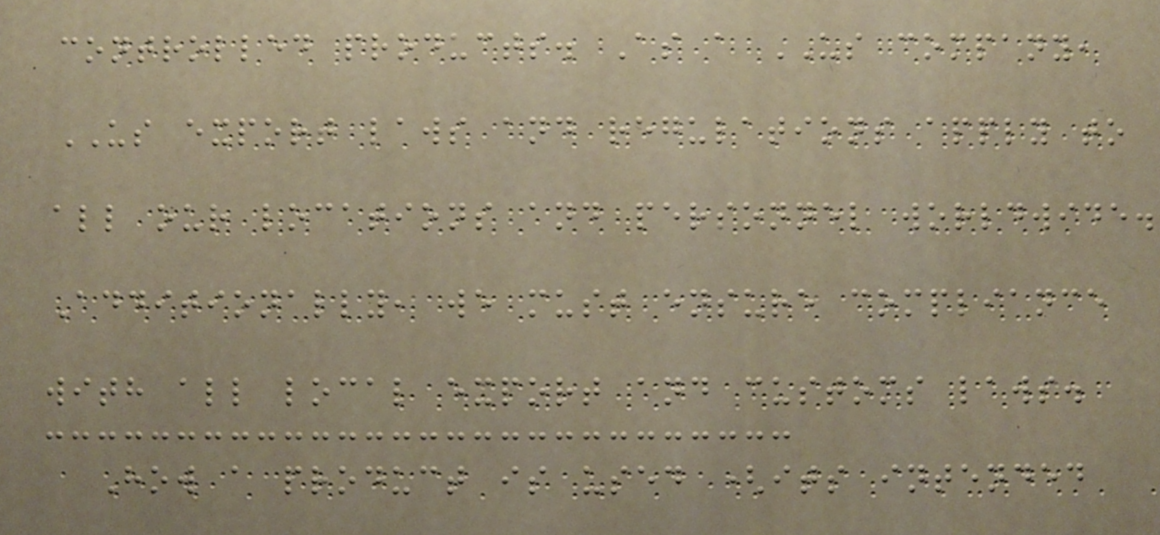controlled products. As a US company,
US export laws and regulations apply to
all our locations and personnel worldwide.
Additionally, we must ensure compliance
with all local export and customs laws.
How a product is used (its intended
